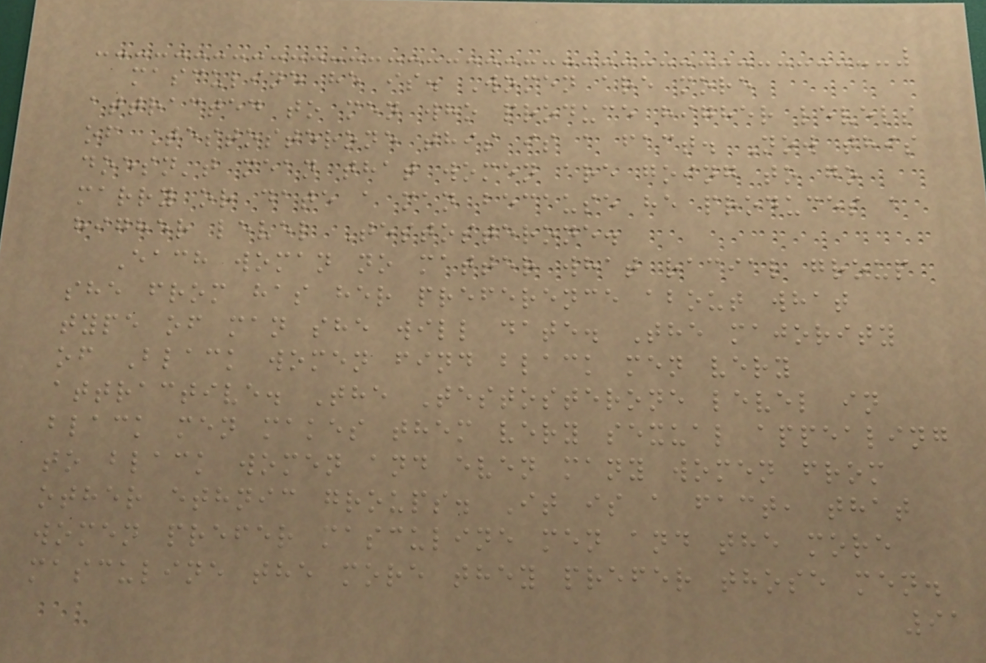masculine he is. Women are more
attracted to men who produce higher levels
of Testosterone this is a fact. Now this
doesn't mean that women are going to go
marry or date a man because he produces a
higher level Testosterone.
Each woman no matter what racial group
she from has her preference about what
type of man she will date. The majority
of Black women find black men very
attractive. The Testosterone level in
black men makes them very sexual appealing
to black women and even many women from
other ethnic groups. It is a fact, that
women prefer masculine men and the more
masculine the more they prefer those men.
91
